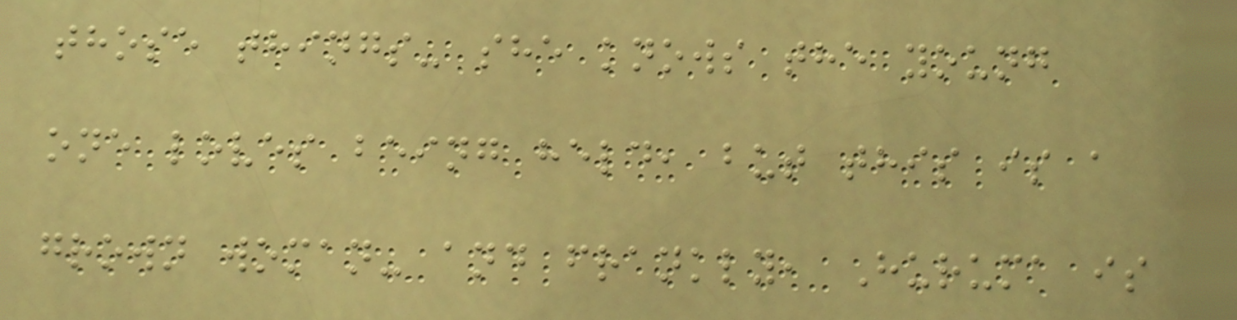those things- she knows the young
one loves being held, but this is a
grown woman- and frankly, Huruma is
